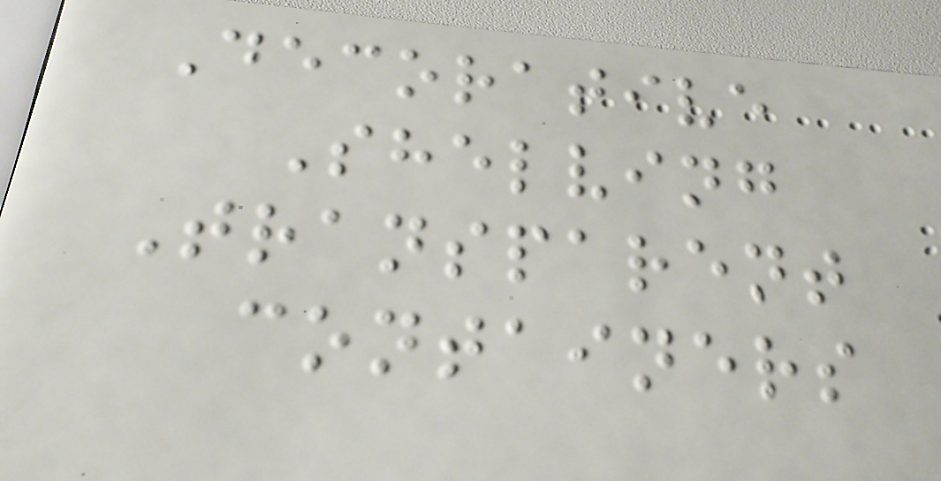Decorative
Shelving
Transparent
containers
